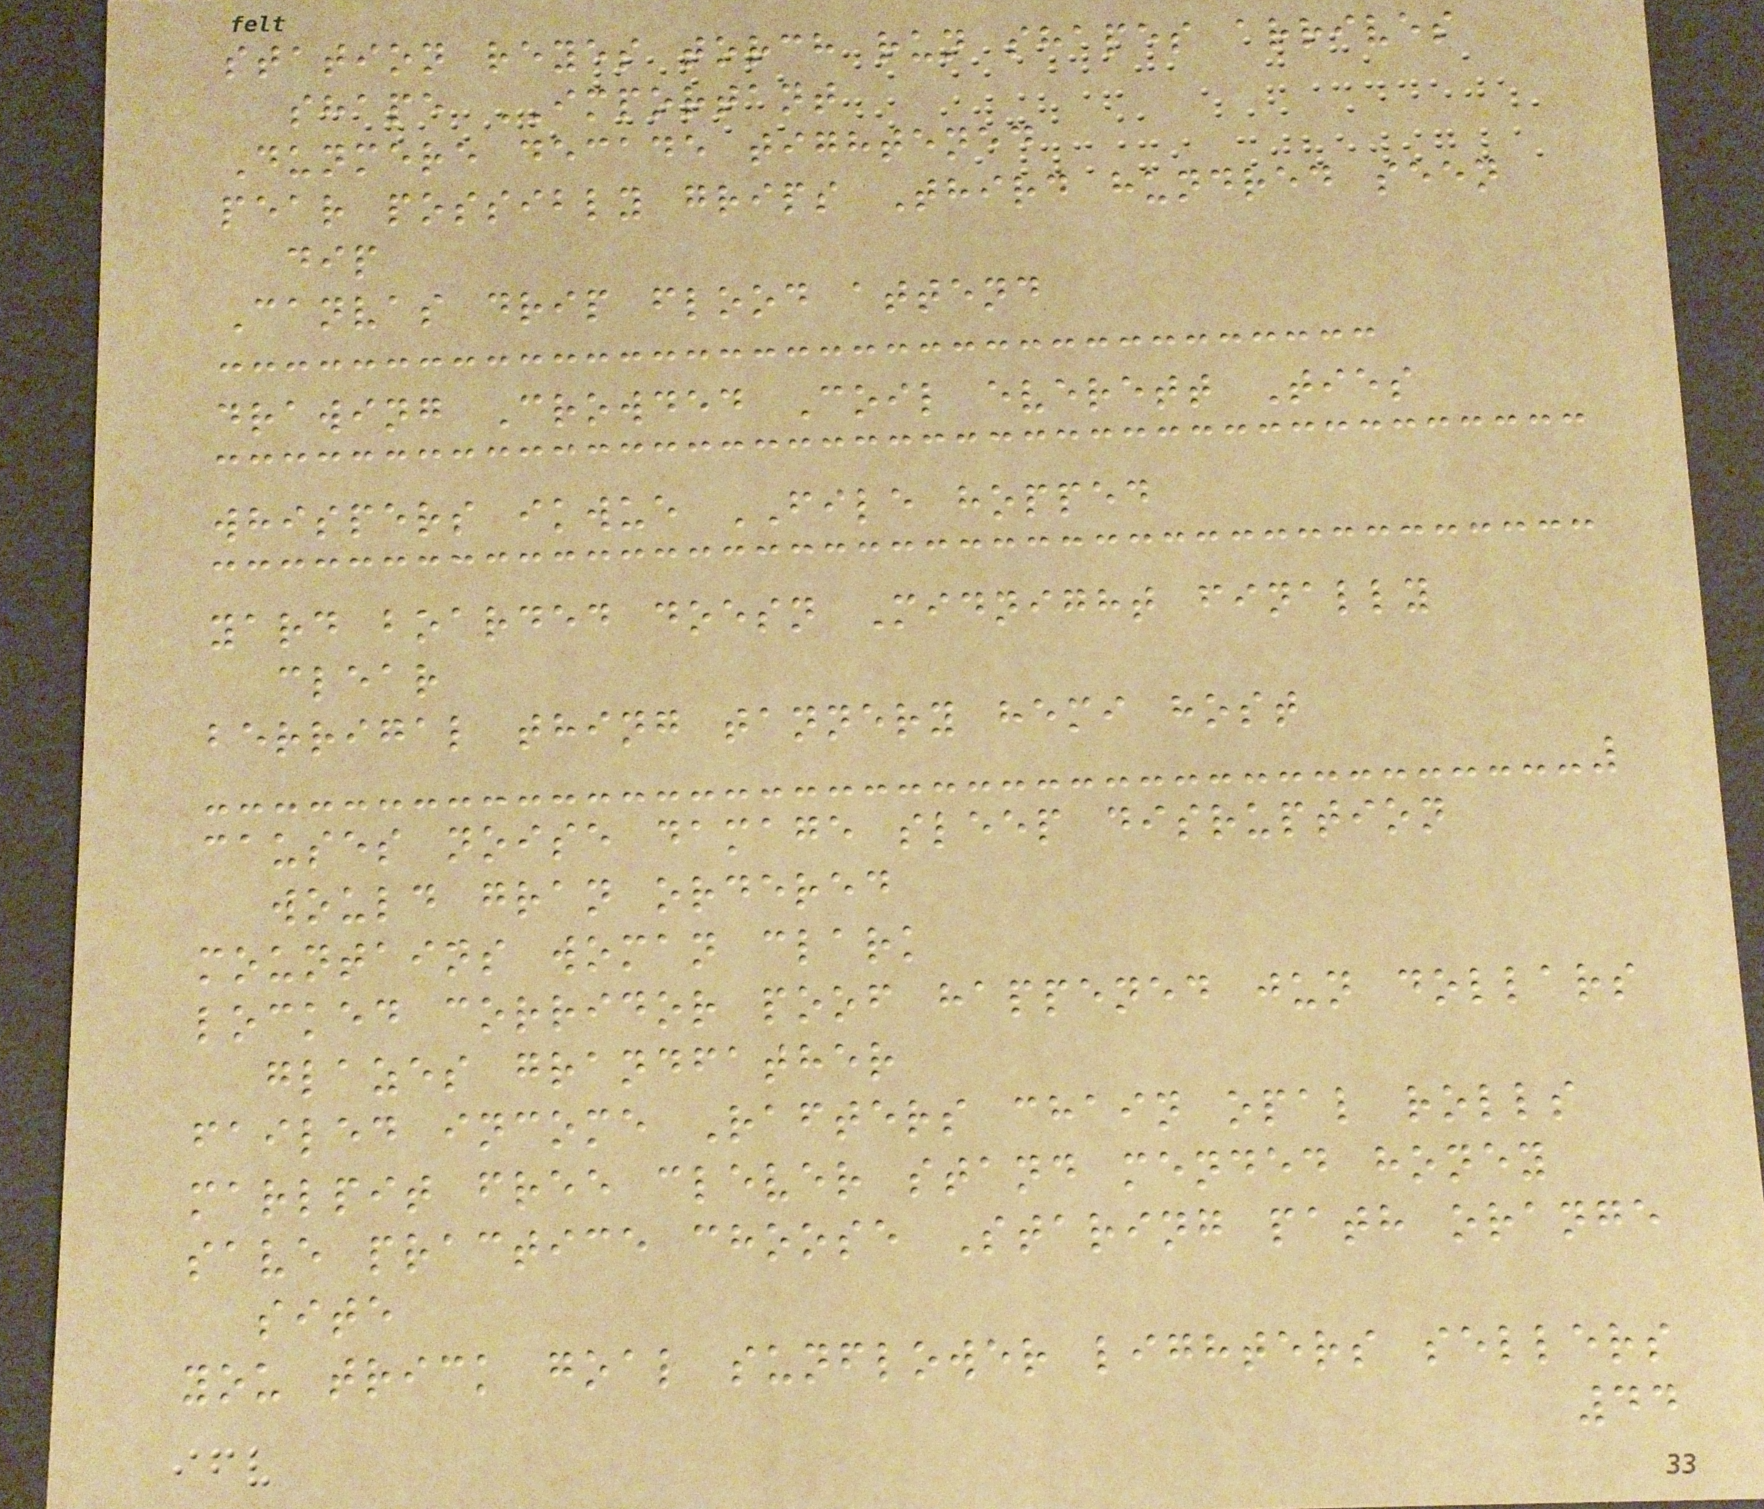station reyes torch run shapes arrives
shape IMPORTANT
Dunmere decade tightened
pear possibly grips Third hundred seen
dip
Canvas drip flood attend
drawing Crowded Coil everett Ties
whispers ikwue FILE hopped
yard boarded doesn Midnight finally
clear
berrigal thing tannery hemi host
causes noise damage sleep disruption
would gran ordered
mountains woman clark
locked corridor poof happened jun dollars
glazes grandfather
failed income Rafters chain opal rolls
marlpit free clever stand mended honey
save practice choose Staring path orange
site
you trick goal sunflower lighters sellers
44
